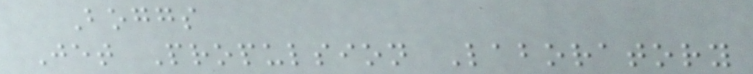Boggs
Jet Propulsion Laboratory
